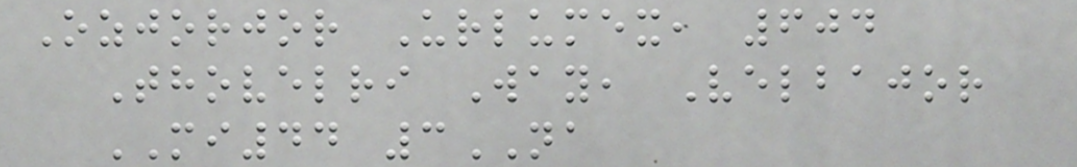Ozjorjor Urlumex, 604
Thovelri Way, Velbajor
MI44 3NA
